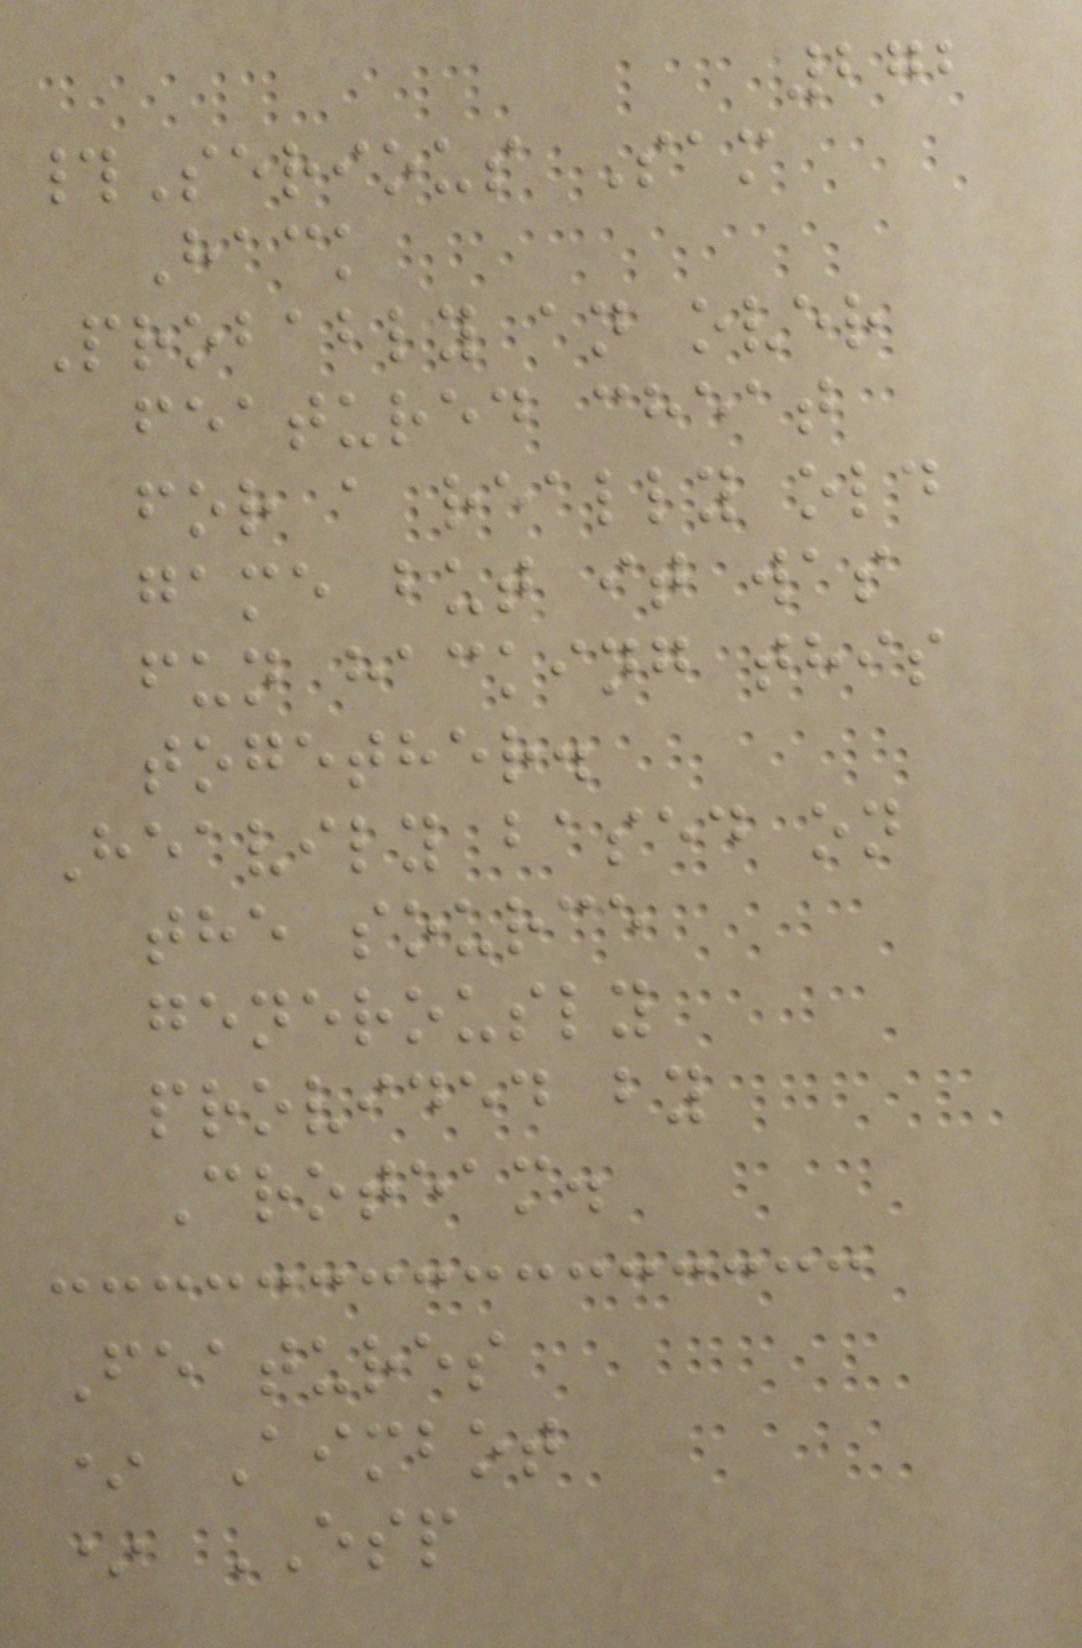272
#Serious Sam
Hack
Probably an over
featured cheat
for a really old
game but it was
fun hacking this
together.
Heavily based on
the source
generously
provided by
Croteam.
Features
* Aimbot
* ESP
